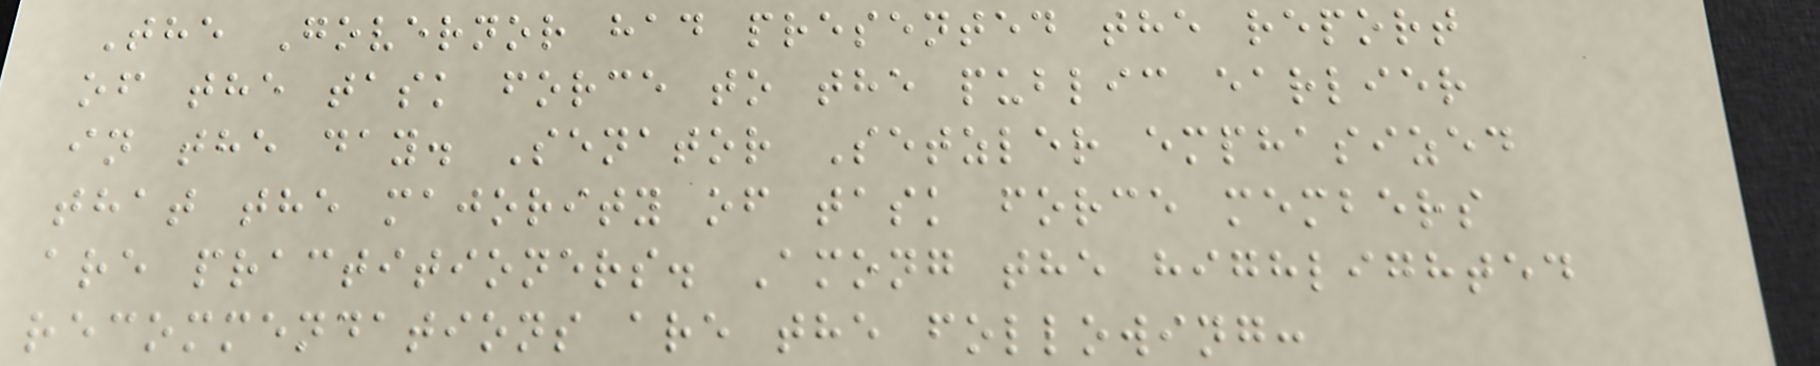The Governor had presented the report
of the task force to the public earlier
in the day. Senator Setzler emphasized
that the majority of task force members
are practitioners. Among the highlighted
recommendations are the following:
